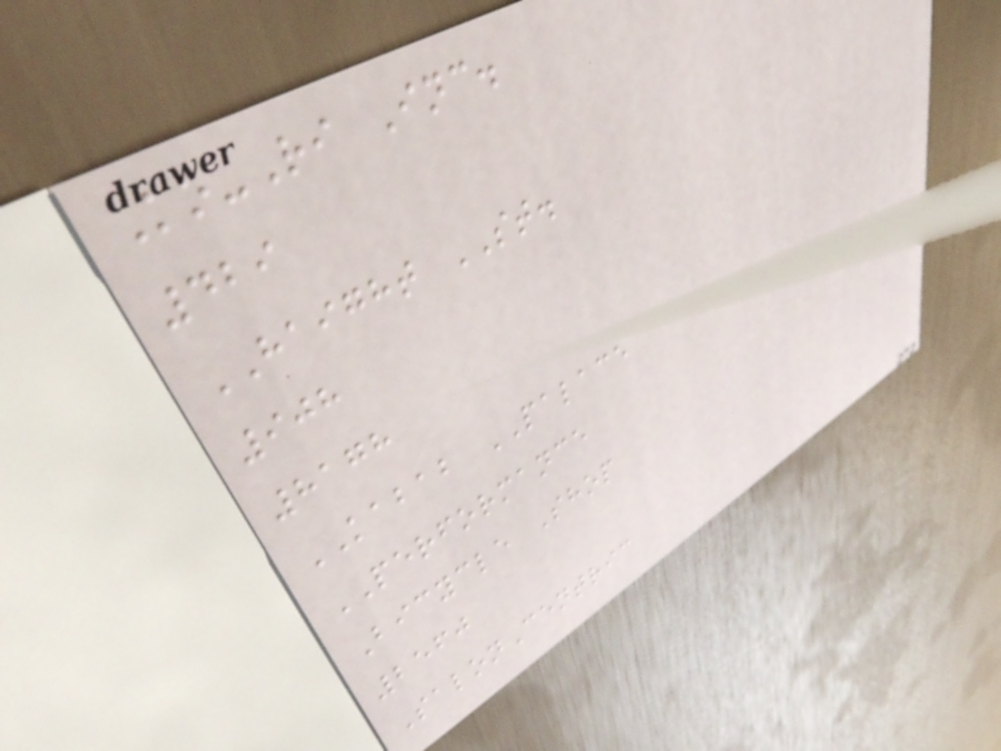Ko-Ri Inc.
429
HAIGHT ST.
908
8178
KABAB PALACE
PERFORMANCE
Bicycle Shop
2560
SalonCentric
